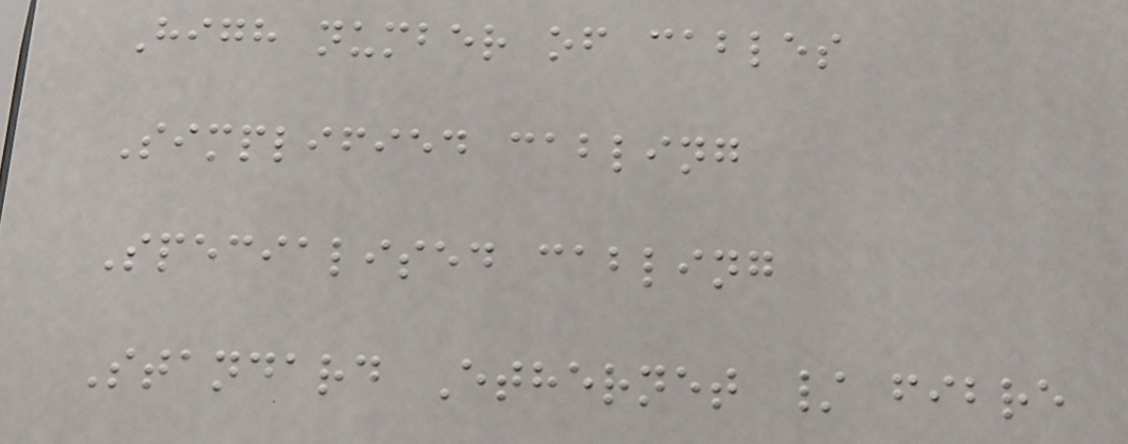High number of cables
Simplified cabling
Specialised cabling
Standard Ethernet / fibre
